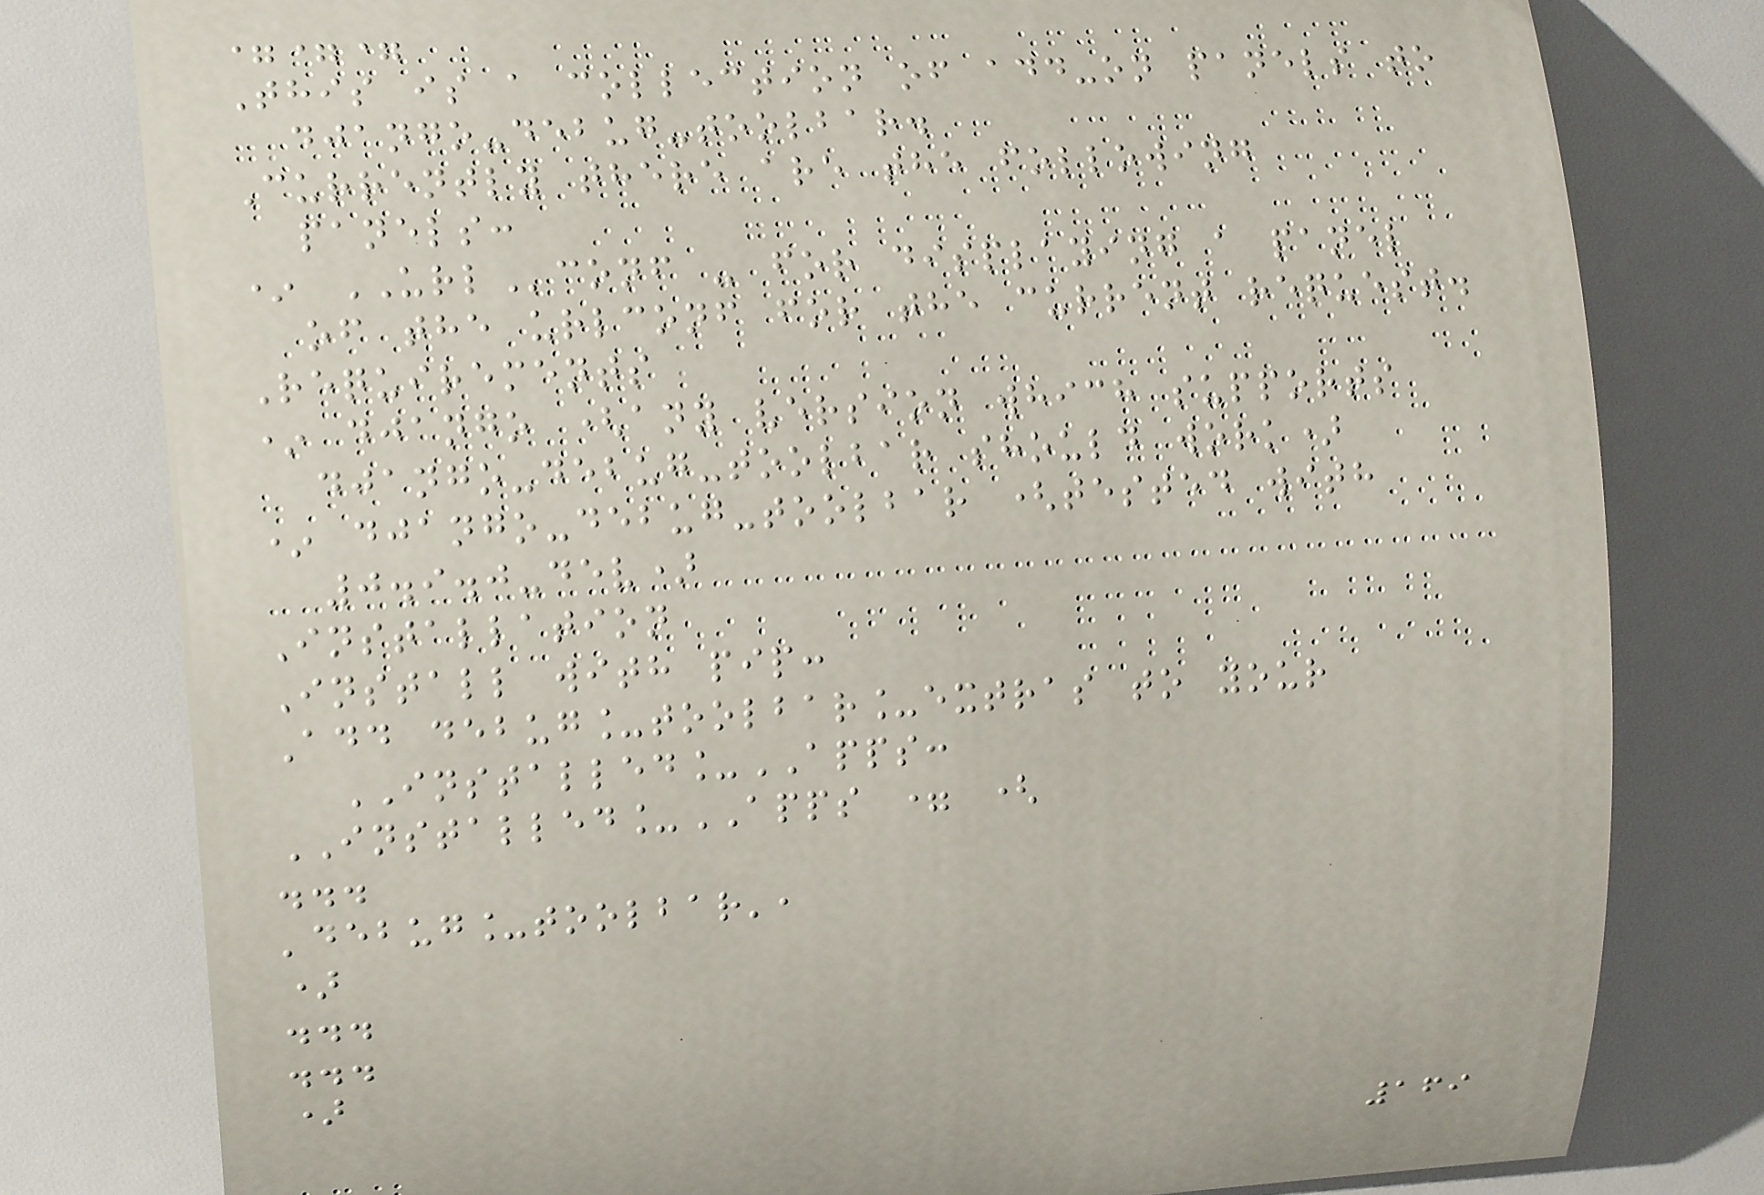===
This is a collection of add-on panels to
django-debug-toolbar.
Currently there are the following
panels:
* URLconf - for displaying a panel
of the urlconf for the current request.
Requirements
* django (any version which supports
django-debug-toolbar should work)
* django-debug-toolbar (tested with
0.9.0-dev)
Installation
Install with pip:
Add debug_toolbar_extras to your
INSTALLED_APPS:
INSTALLED_APPS = (
...
'debug_toolbar',
)
...
...
)
169
